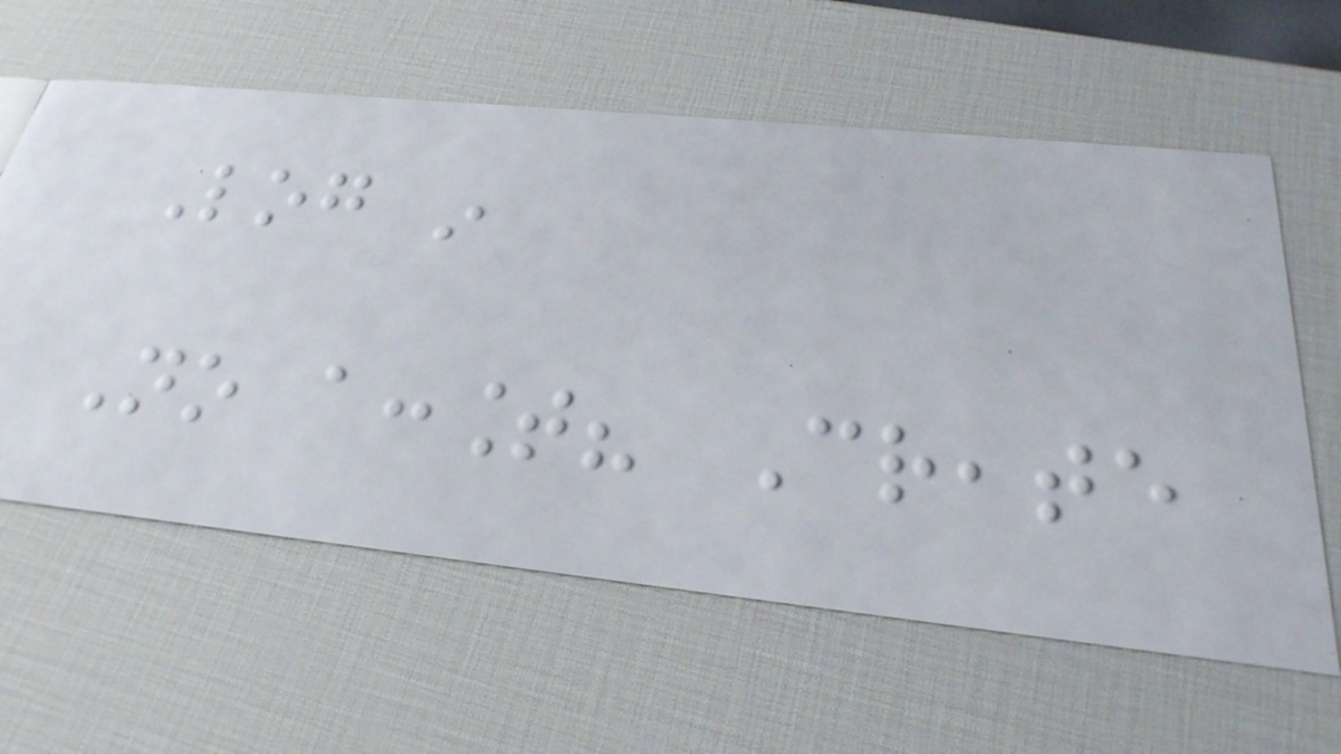Log in
No account? Create
